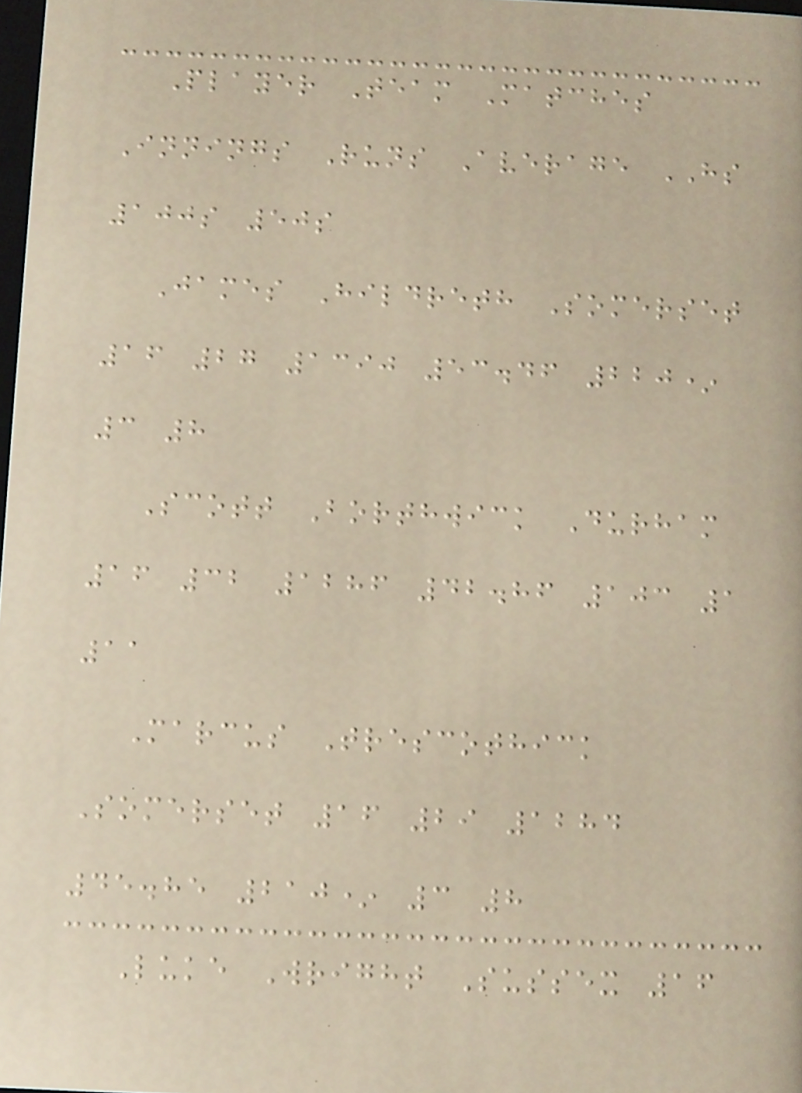Player Team Matches
Innings Runs Average HS
100s 50s
James Hildreth Somerset
16 27 1390 53.46 220*
3 8
Scott Borthwick Durham
16 32 1286 42.86 103 1
11
Marcus Trescothick
Somerset 16 29 1284
45.85 210* 3 8
Luke Wright Sussex 16
